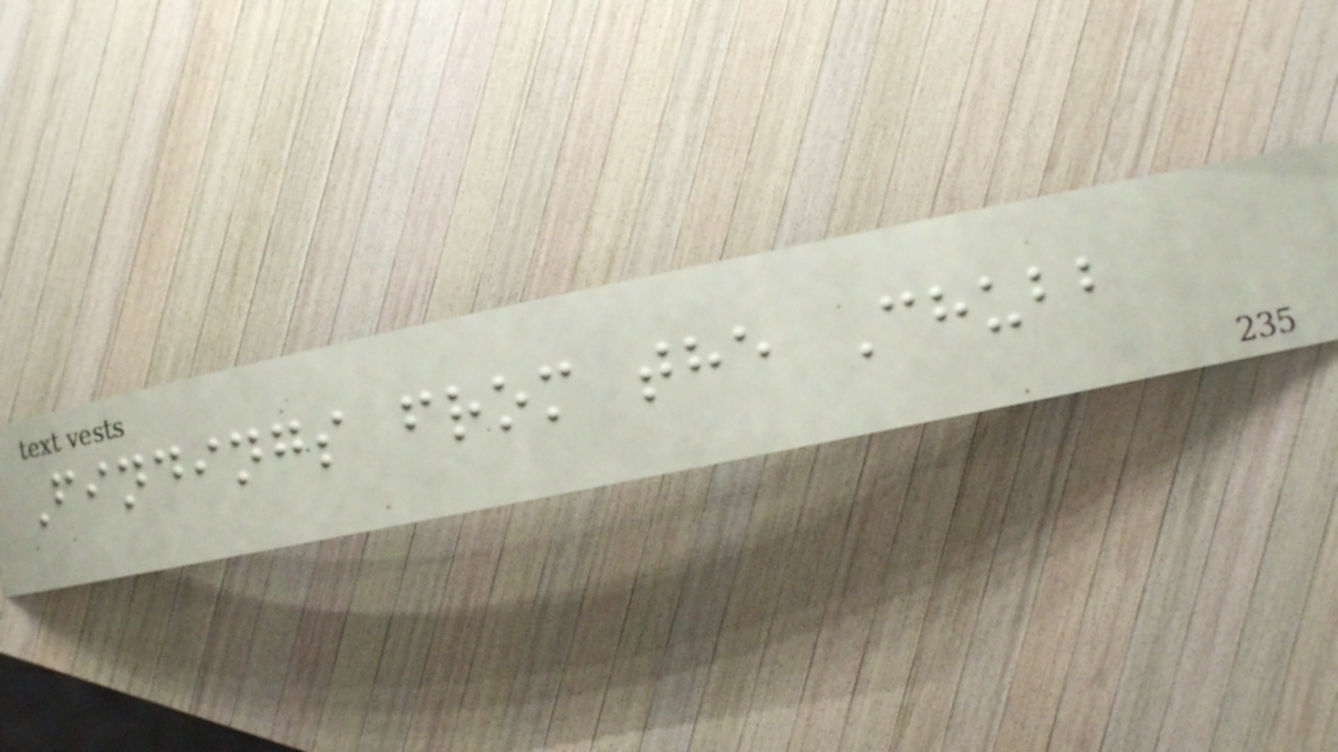Findings from the Chubb
